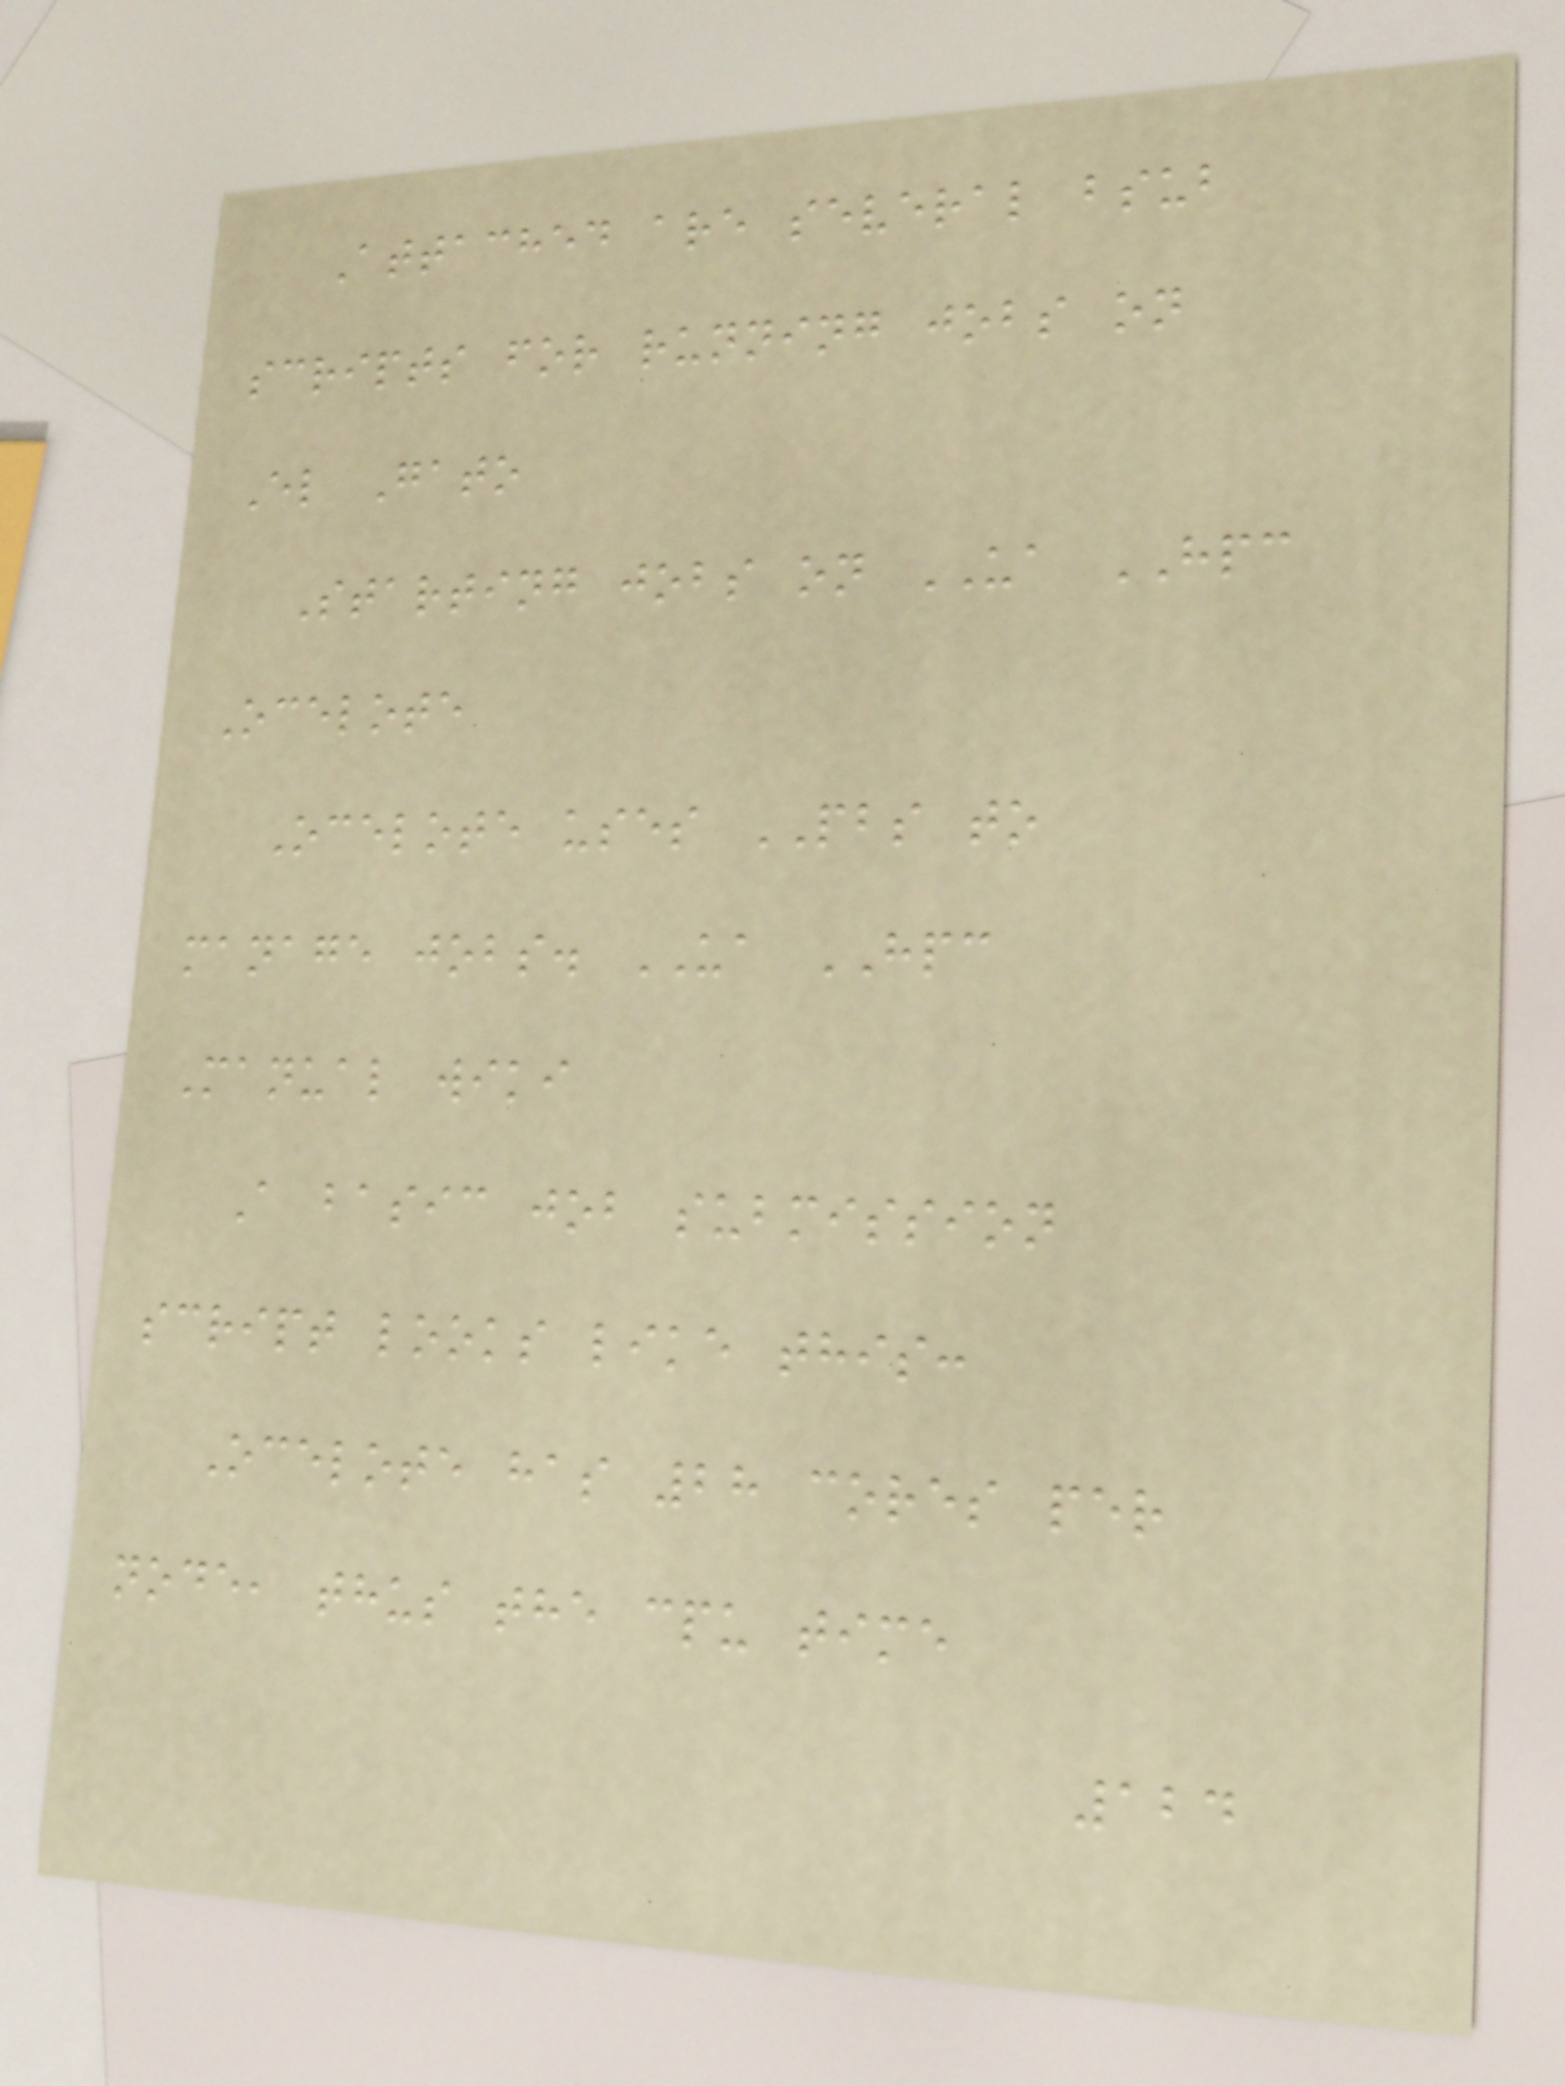Attached are several bsub
scripts for running jobs on
El Gato
Starting jobs on UA HPC
Ocelote
Ocelote uses PBS to
manage jobs. UA HPC
Manual wiki
A basic job submission
script looks like this:
Ocelote has 28 cores per
node, thus the cpu time
124
